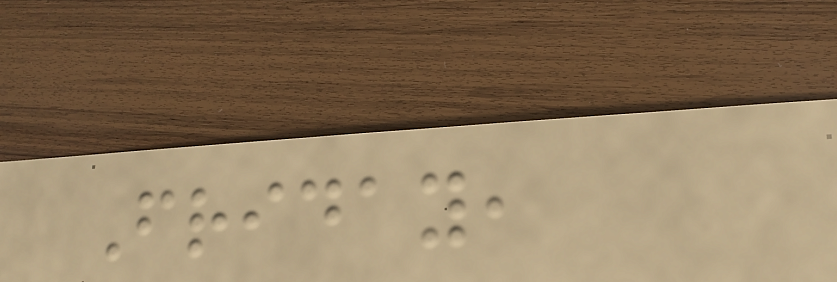Friday,
